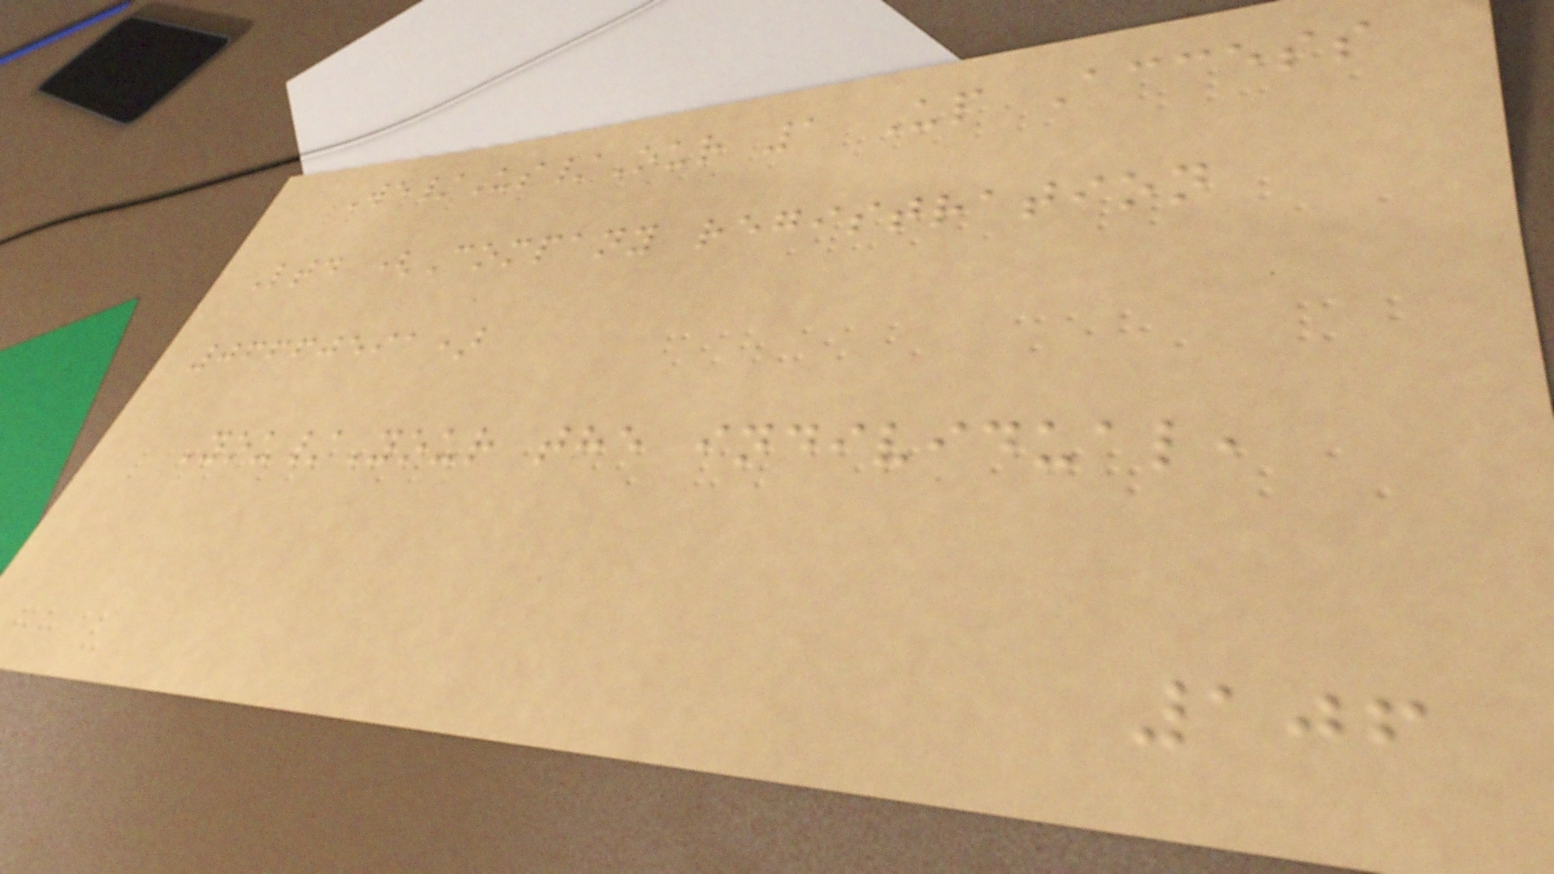We/Us/Our 1 Up Access
Ltd (Company registration
06660591)
You/Your the individual,
106
